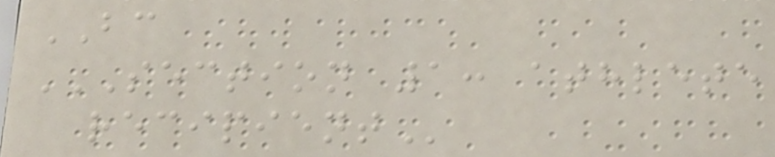BC
SECTION 1: ATHLETE
RECIPIENT
